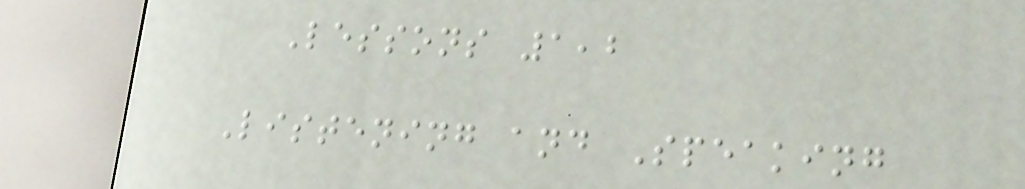Lessons 1,2
Listening and Speaking
